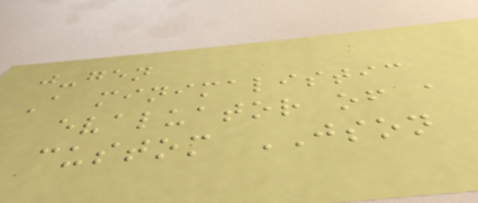j-gen
A minimalistic
evaluator of a
custom JSON
